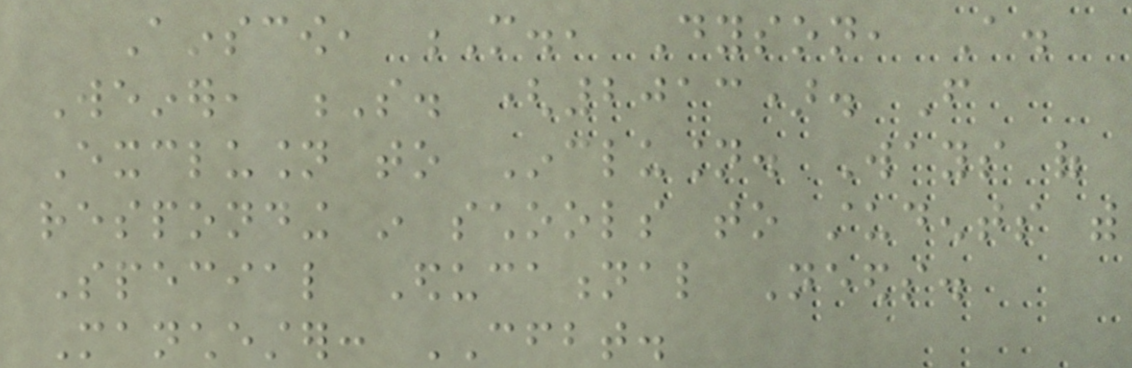Ainscow, M., Dyson, A.
Weiner, S. (2013). From
Exclusion to Inclusion. Ways of
responding in schools to students with
Special Educational Needs.
Manchester: CFBT.
